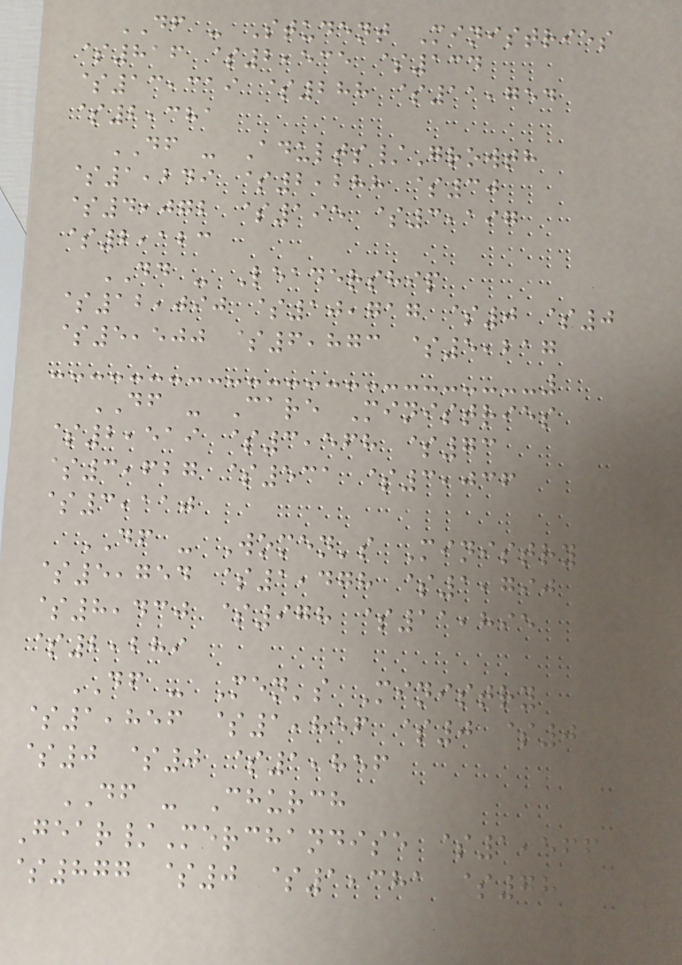DF - Student Ministries
$816 $2,535 $134
$13,319 $288 $11,754
$2,381
DF - Adults/Growth
$1,249 $2,288 $30
$4,072 $195 $3,197
$2,123
DD - Leadership
$12,090 $10,717 $0 $0
$5,500 $6,873 $5,217
DF - Care Ministries
$2,519 $3,568 $73
$3,627 $531 $3,036
$3,110
DF - Women's Ministry
$5,754 $1,478 $1,790
$8,430 $978 $11,895
$2,289
DF - Men's Ministry
$1,856 $1,856 $0 $0
$0 $0 $1,856
DF - Church
Gear/Merchandise $1,566
$877 $0 $1,381 $78
